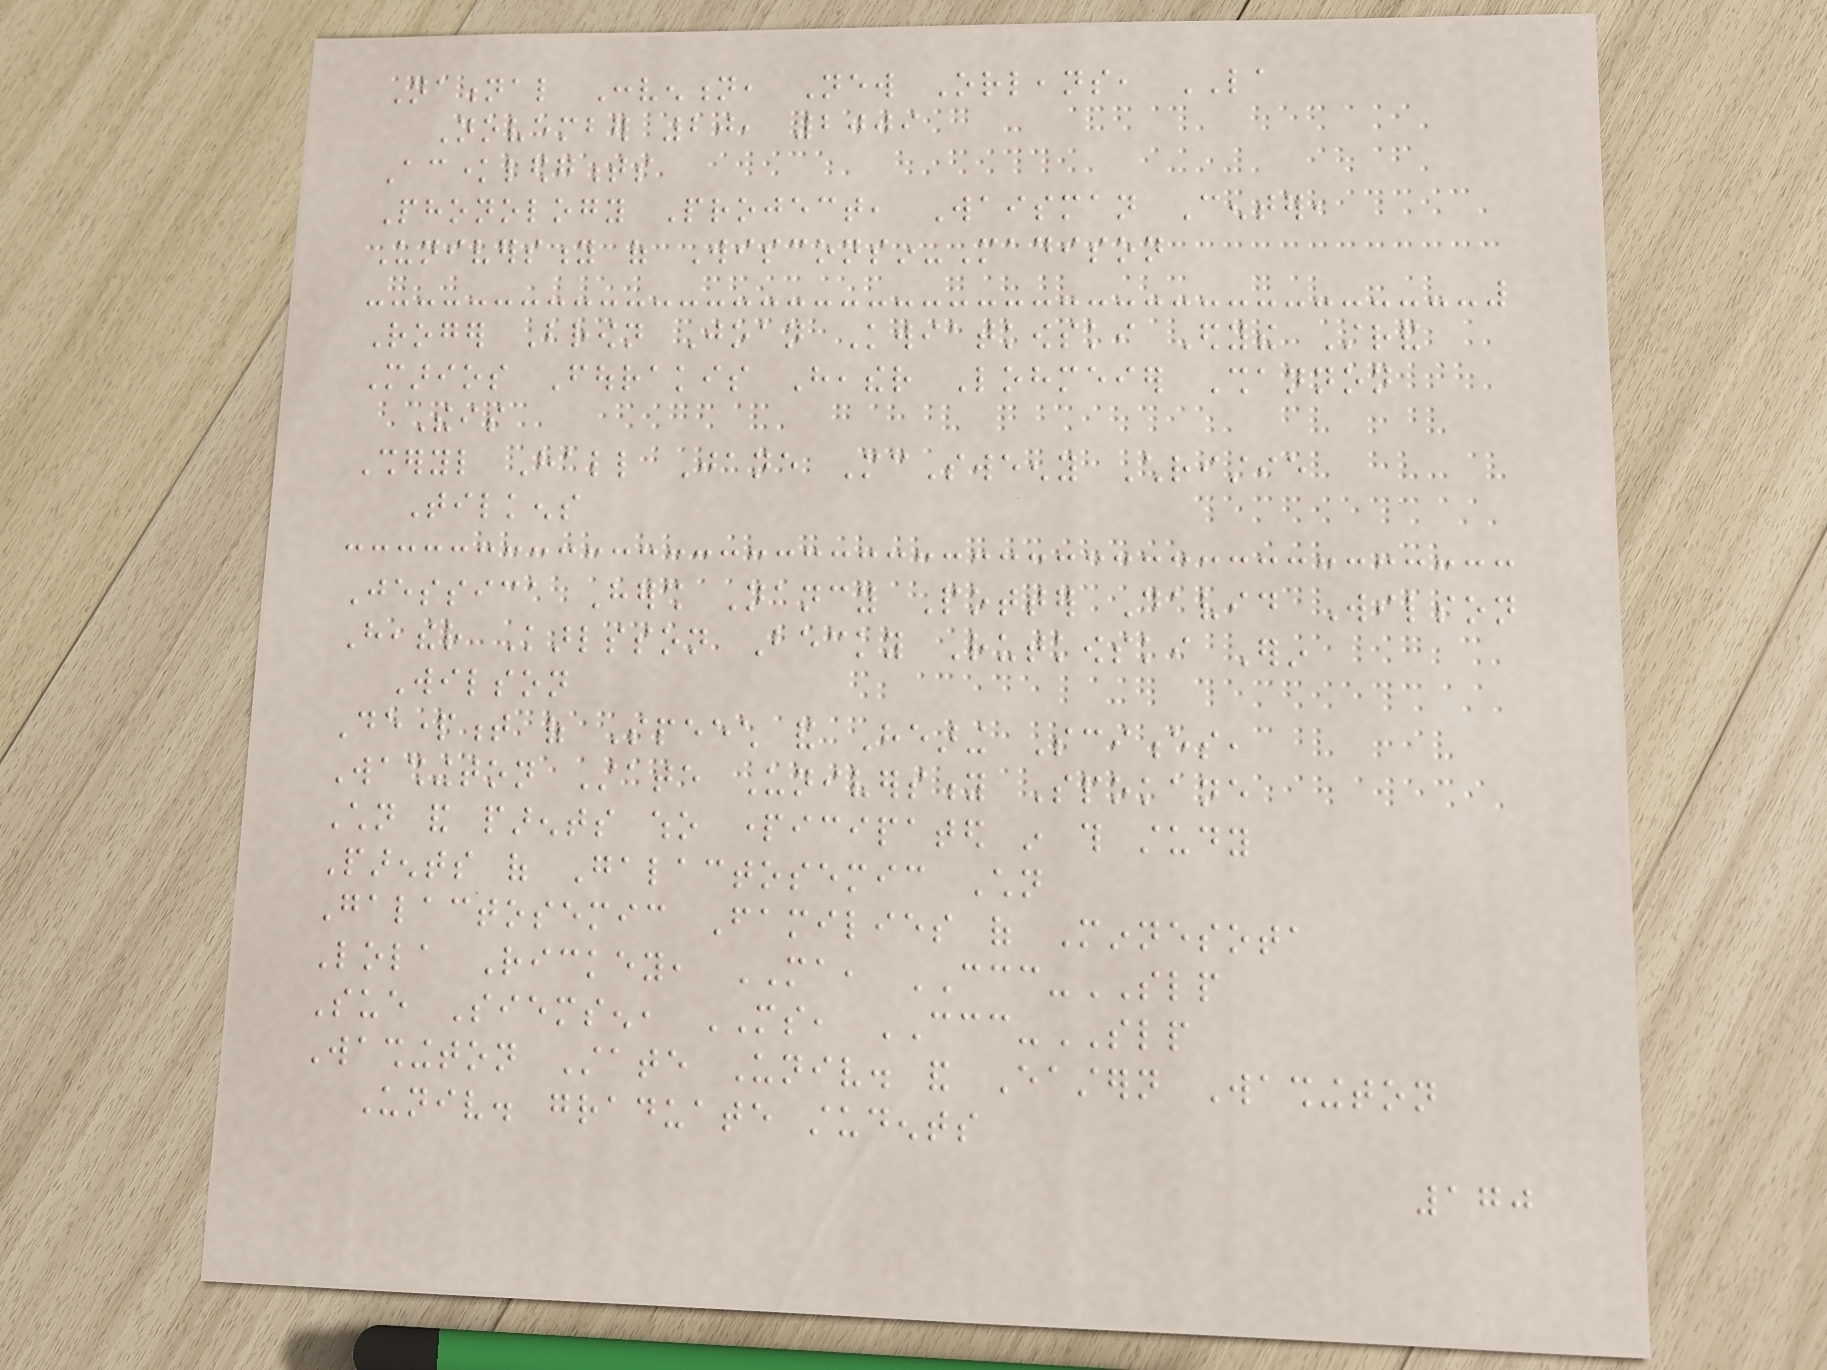National Convention, New Orleans, LA
November 20, 2009
Acknowledgments
Phonology Project, Waisman Center,
University of Wisconsin-Madison
Roger Brown Joan Kwiatkowski Edythe Strand
Marios Fourakis Heather Lohmeier Shannon
Theis
Sheryl Hall Jane McSweeny Christie
Tilkens
Jessica Hersh Nancy Potter David Wilson
Heather Karlsson Becky Rutkowski Erin
Wilson
Department of Speech and Hearing Sciences,
Washington State University Spokane
Children and parents who participated in this study
Parents of Galactosemic Children
Galactosemic Families of Minnesota
Lola Rickey, MA, CCC-SLP
Sue Siemsen, MS, CCC-SLP
Washington State Univ. and Eastern Washington
Univ. graduate students
170
